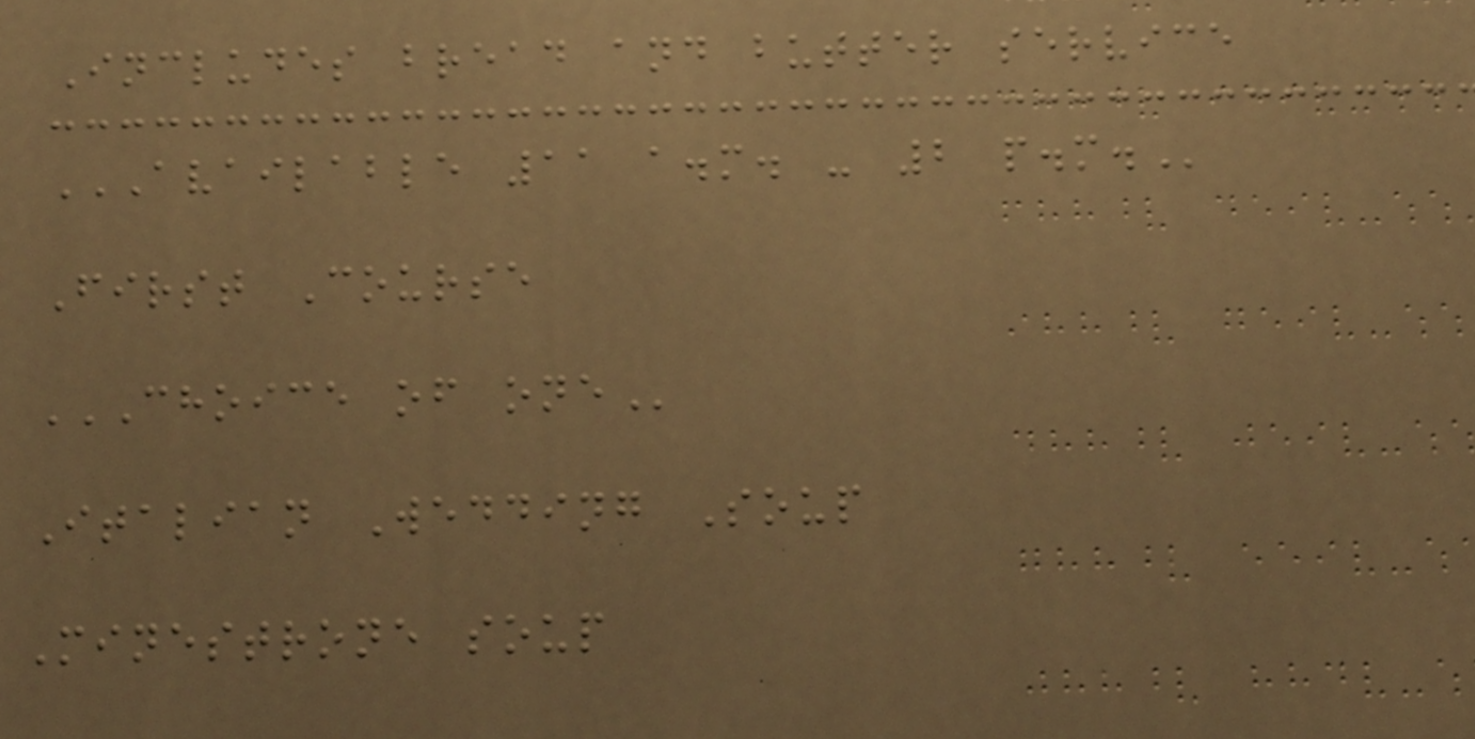Includes bread and butter service
AVAILABLE 11 A.M. - 2 P.M.
First Course
CHOICE OF ONE
Italian Wedding Soup
Minestrone soup
